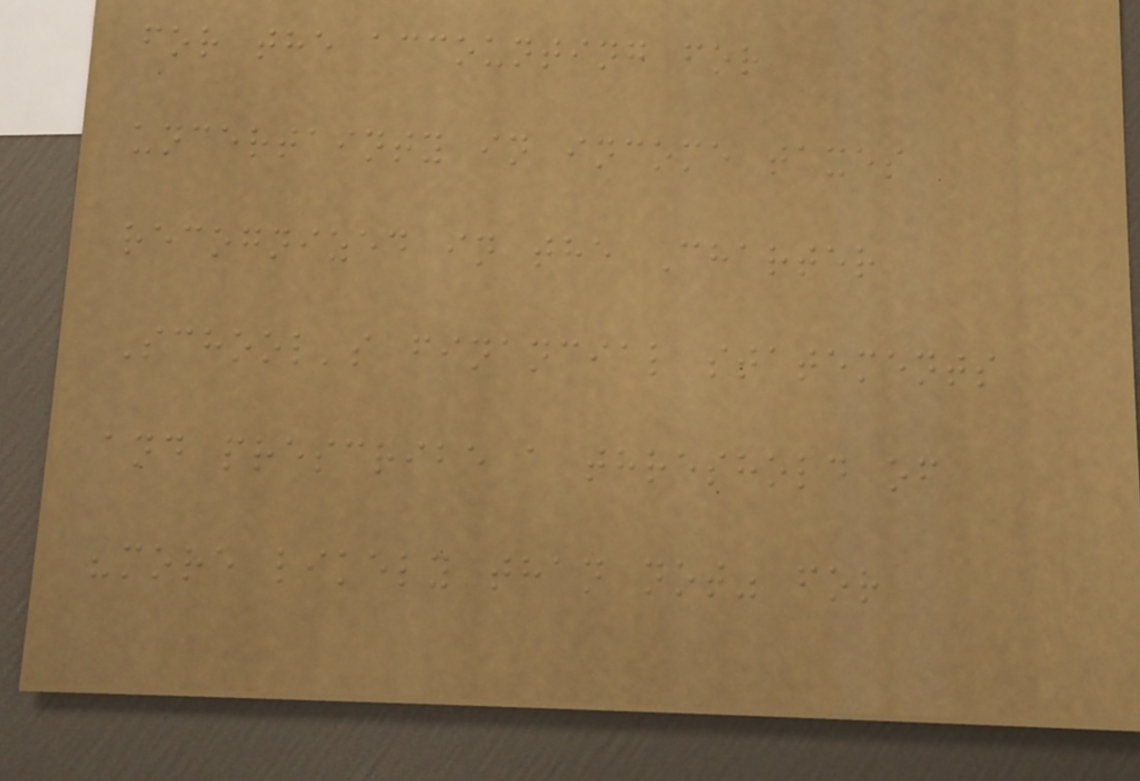for the accounting for
uncertainty in income taxes
recognized in the Charter
School's financial statements
and prescribe a threshold of
"more likely than not" for
